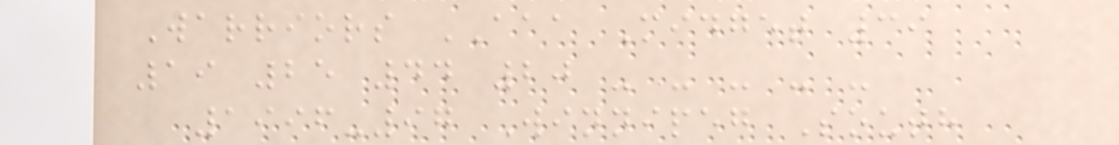Warriors AAA Midget 39
19 25 44 20 - - - - -
1996-97 Winnipeg South
